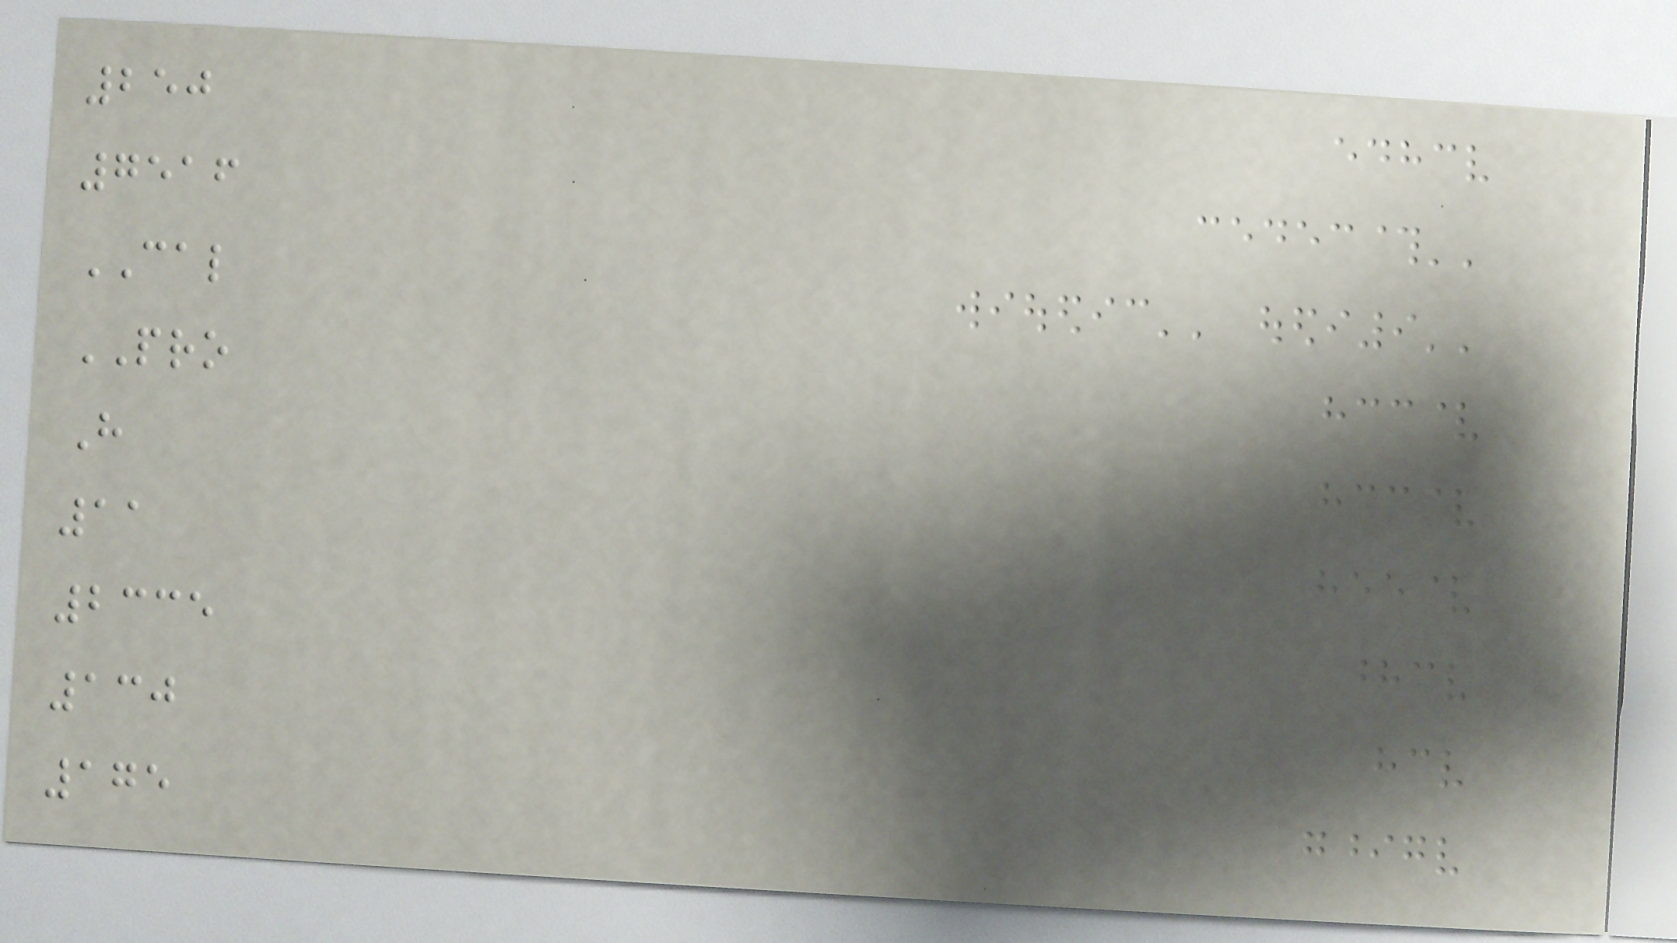250
7516
CAL
PRO
H
11
2335
130
175
